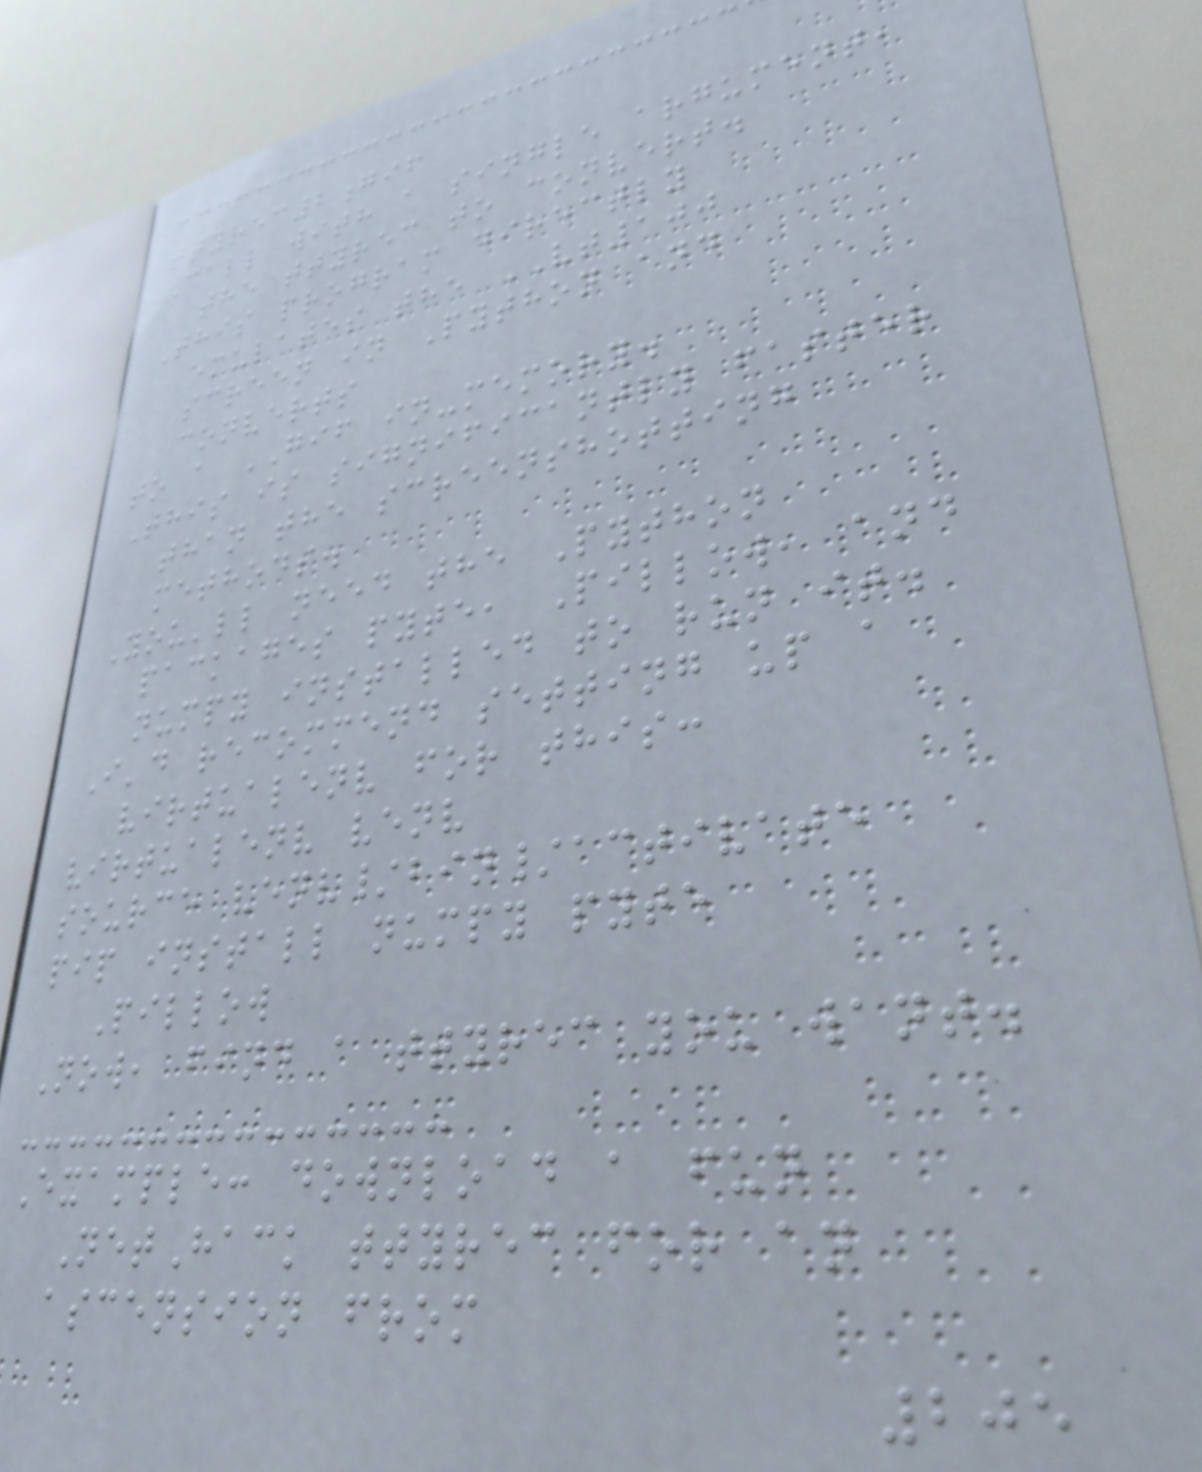ttyrec2gif
Call with a single argument,
the ttyrec to convert.
This program directly
emulates the VT100
screen in Python and
converts
to a GIF in-memory.
This is significantly faster
than the screenshotting
methods.
You'll need the Python
packages pyte, Pillow, and
numpy installed to run it.
I'd recommend setting up a
virtualenv for this:
virtualenv venv
source venv/bin/activate
pip install numpy pyte
Pillow
Now, find a ttyrec you want.
Example: download a fun
NetHack ttyrec for an
ascension from
205
